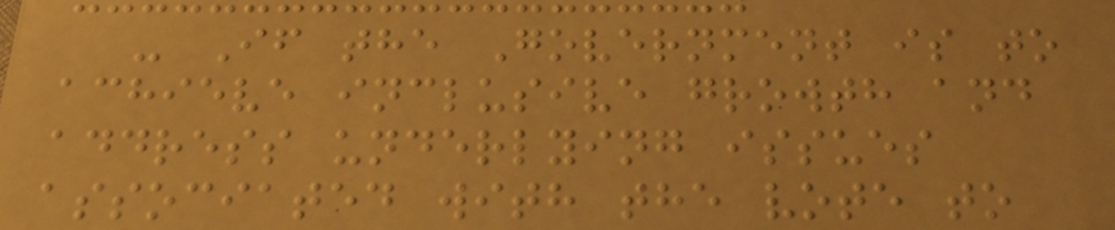- If the Government is to
achieve inclusive growth and
address underlying issues
associated with the vote to
